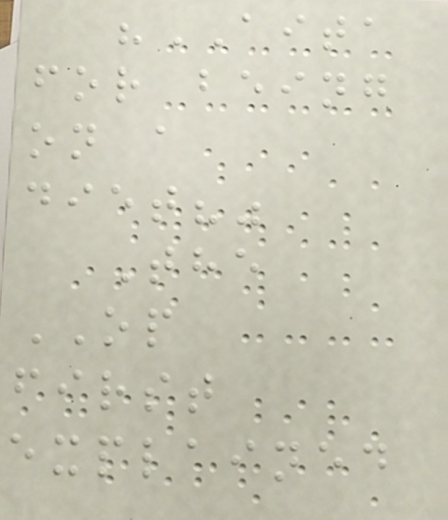"AITA
for being
on a
diet?"
The
OP
first
explained
